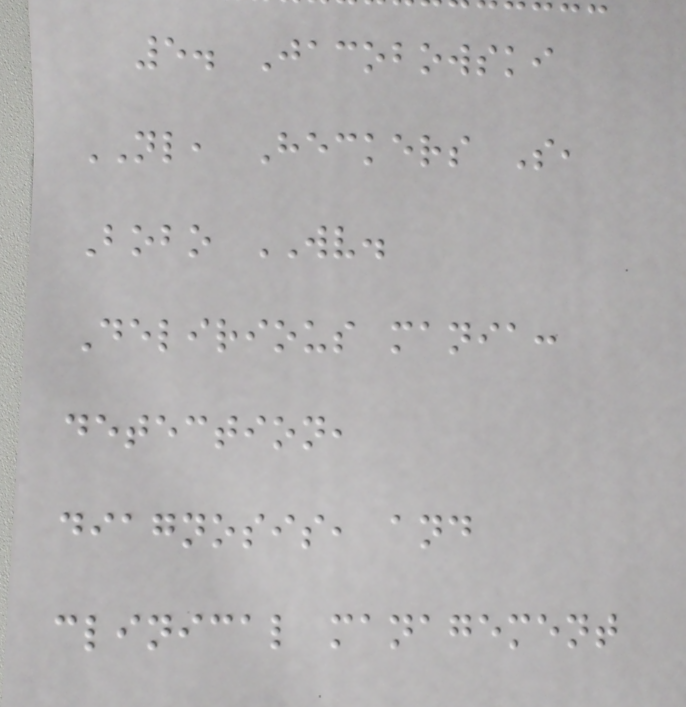5. Jacobowski
NL, Heckers S,
Bobo WV.
Delirious mania:
detection,
diagnosis, and
clinical management
